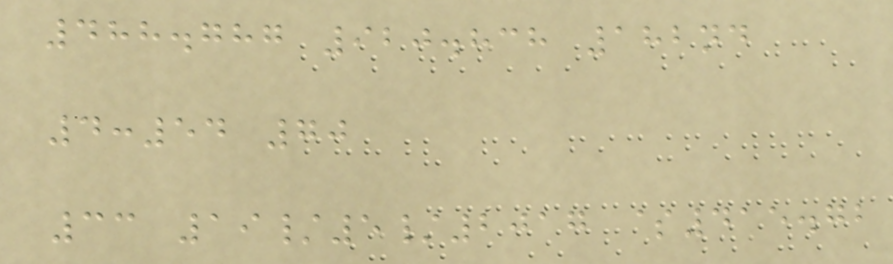488.787 920.838 182nd
4:54 70
33 19/5/2017 $415.72
